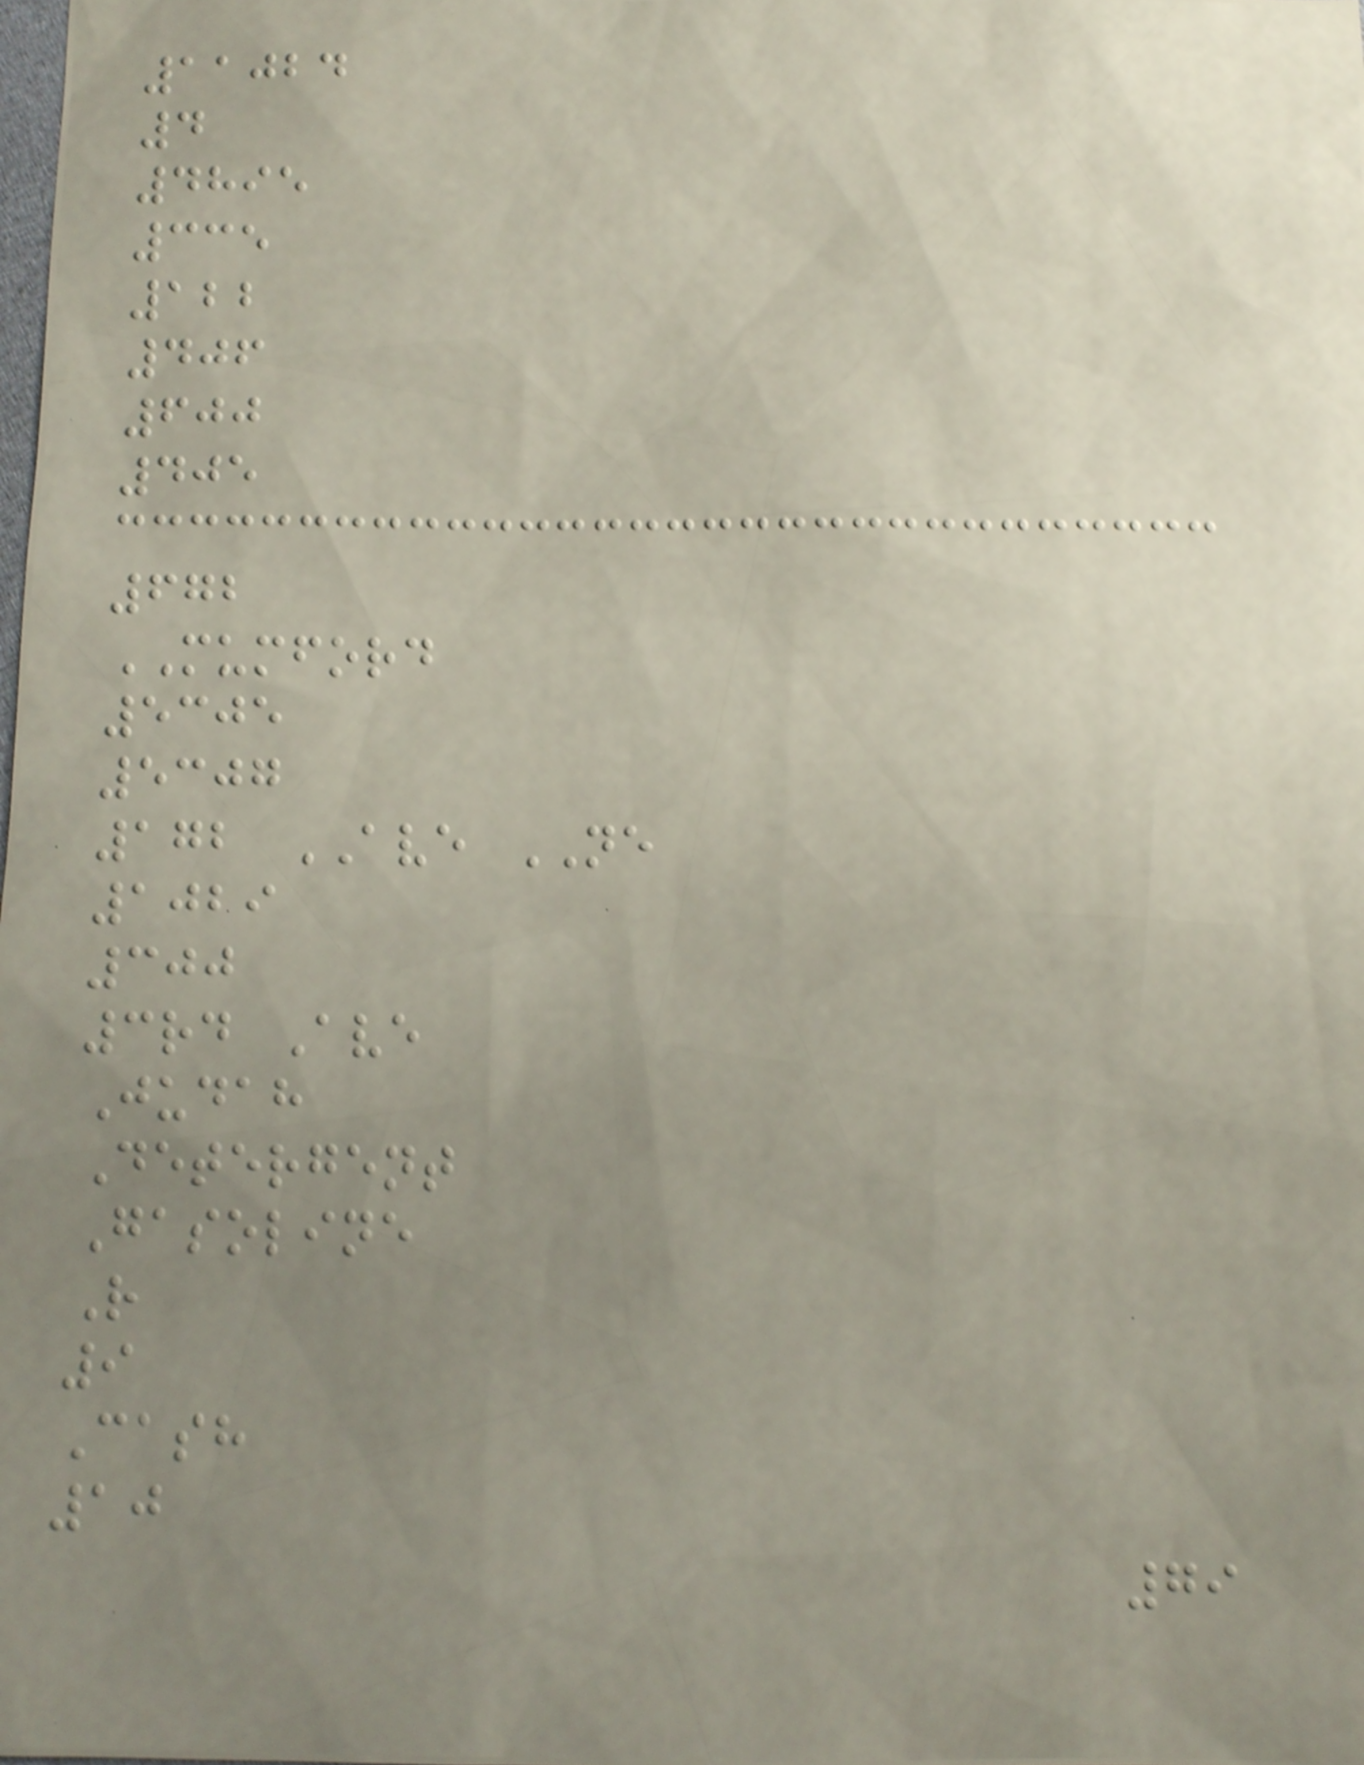11024
4
4895
335
122
406
600
405
672
MUMFORD
5305
5307
172 AVE NE
1029
300
3rd Ave
Judah
Detergent
Gasoline
R
9
Cash
10
79
